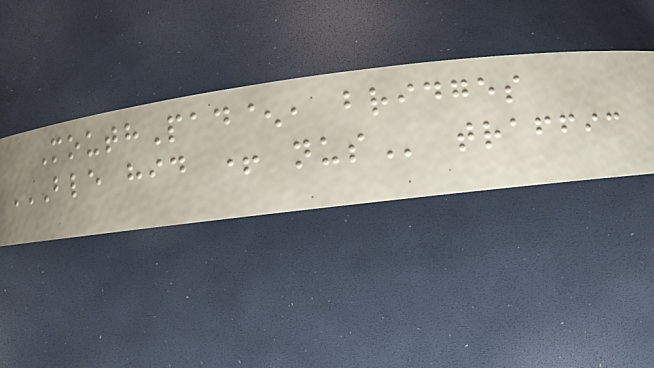MouthPad^, bridges
BLE HID + NUS traffic
